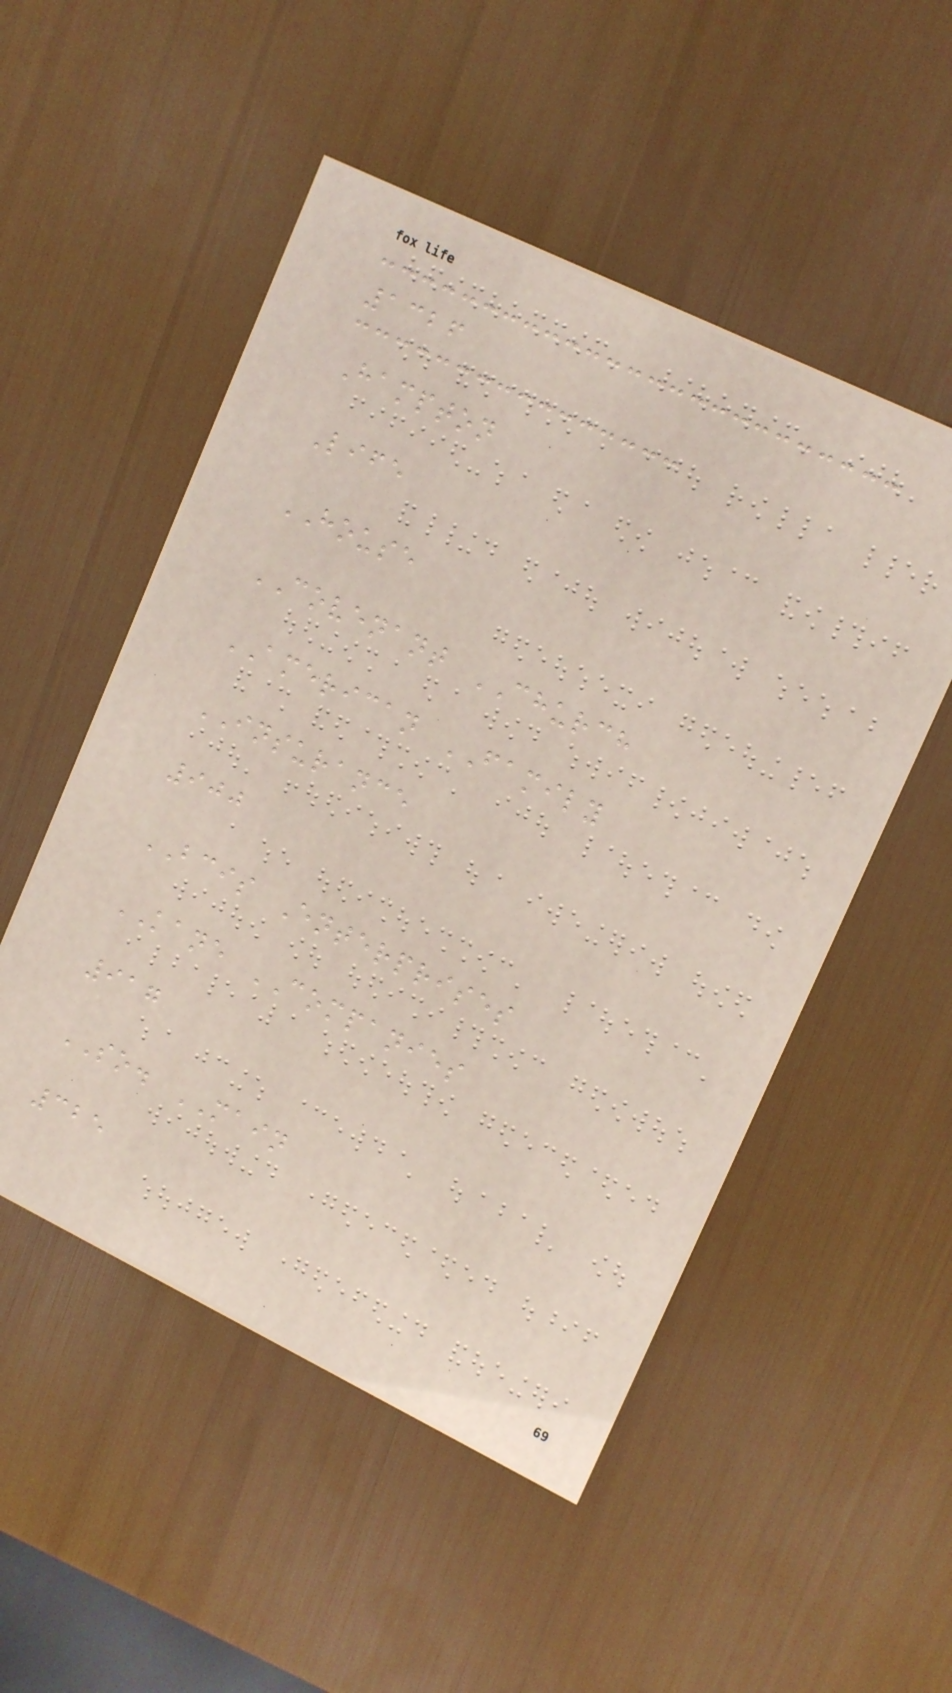1326
Hampton
Life
HOUSE
COVENANT CHURCH
AMERICAN FAMILY
INSURANCE
900
BCIS Enterprises
KANE COMPANIES
917
SO. MAIN
325
